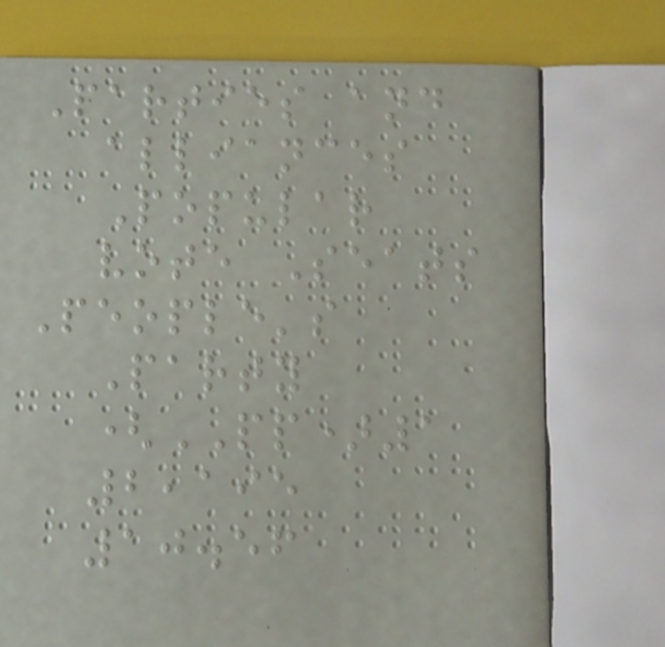Parties and
alliances
Popular
vote Seats
People's
Party
(PP)1
2,195
10.56
